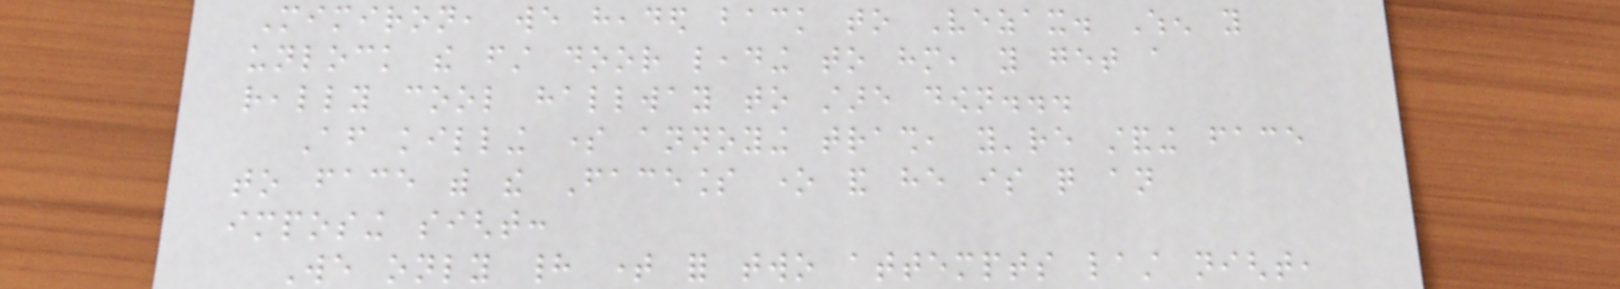Mimiron, we headed back to Vezax. When you
unlock the first door leading to him, you get a
really cool hallway to stare down...
After killing some annoying trash, you're standing face
to face with the Faceless one and he is quite an
imposing sight:
We only had time for two attempts last night,
